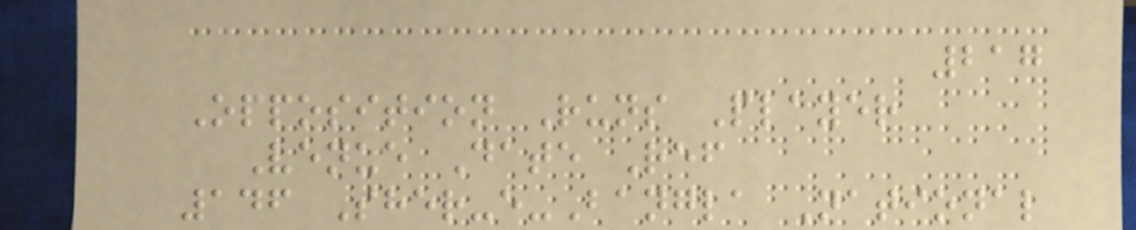217
Opposition Runs Player
Venue Date Ref
146 Sher-e-Bangla National
